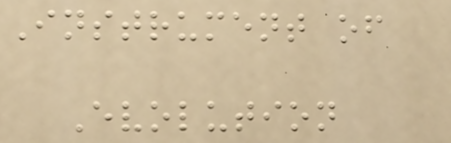Instrument of
Evolution
